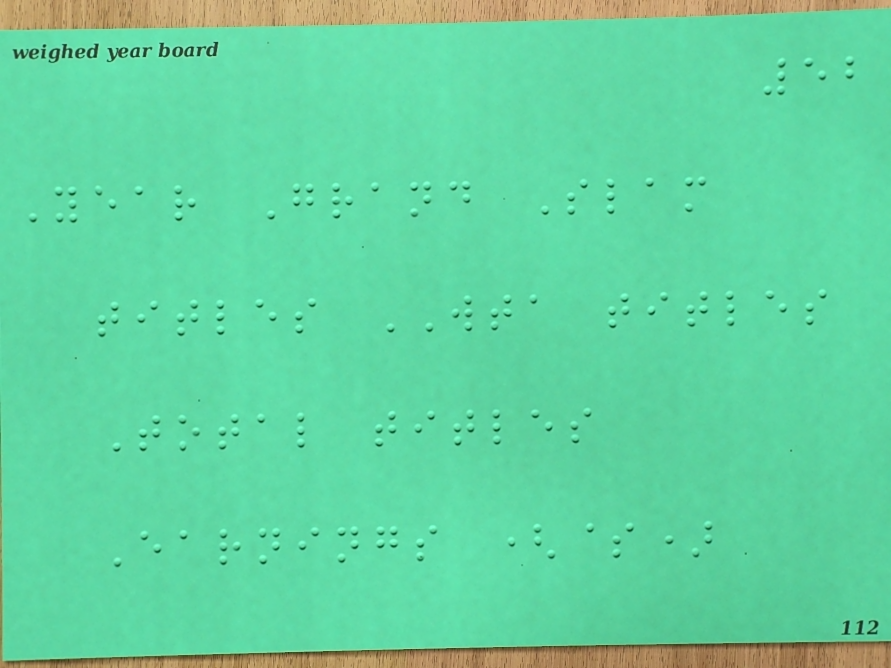52
Year Grand Slam
titles WTA titles
Total titles
Earnings ($)
